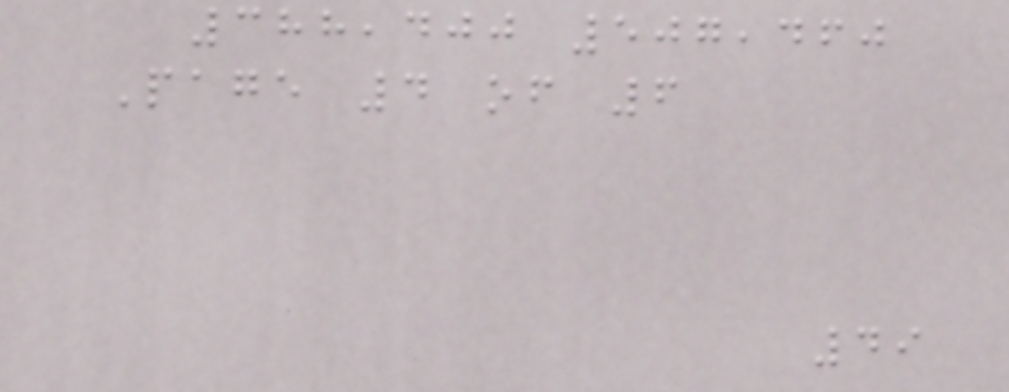388,400 507,460
Page 4 of 6
49
